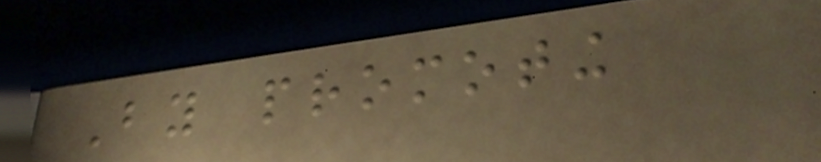By promoting
